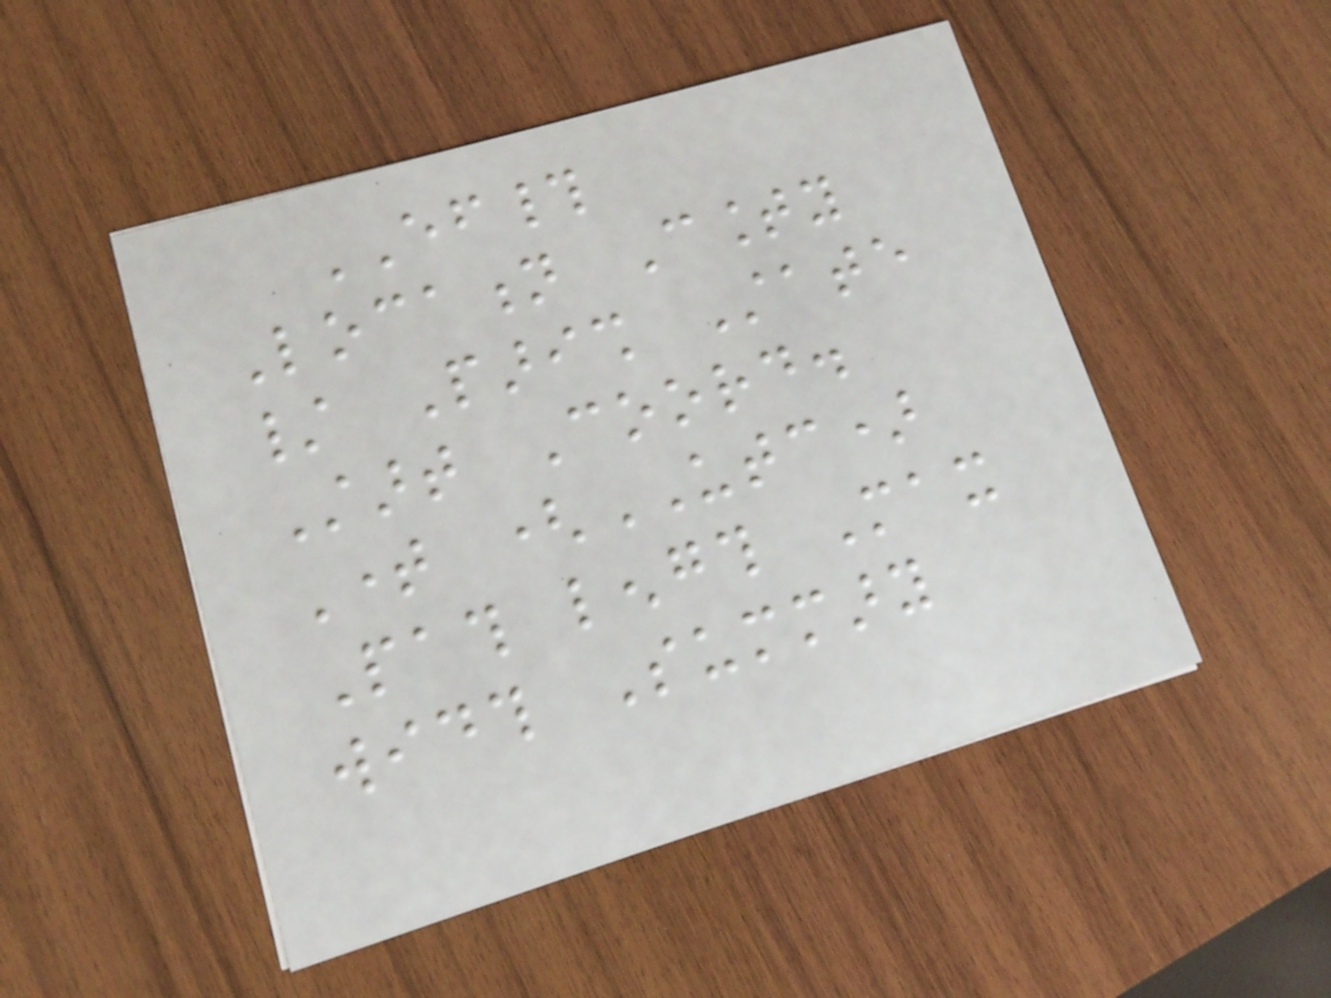EF#
Location County
/ Parish State
Start Coord.
Time (UTC)
Path length Max
width Summary
